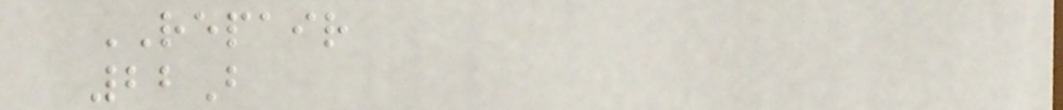REPAIR
22B
